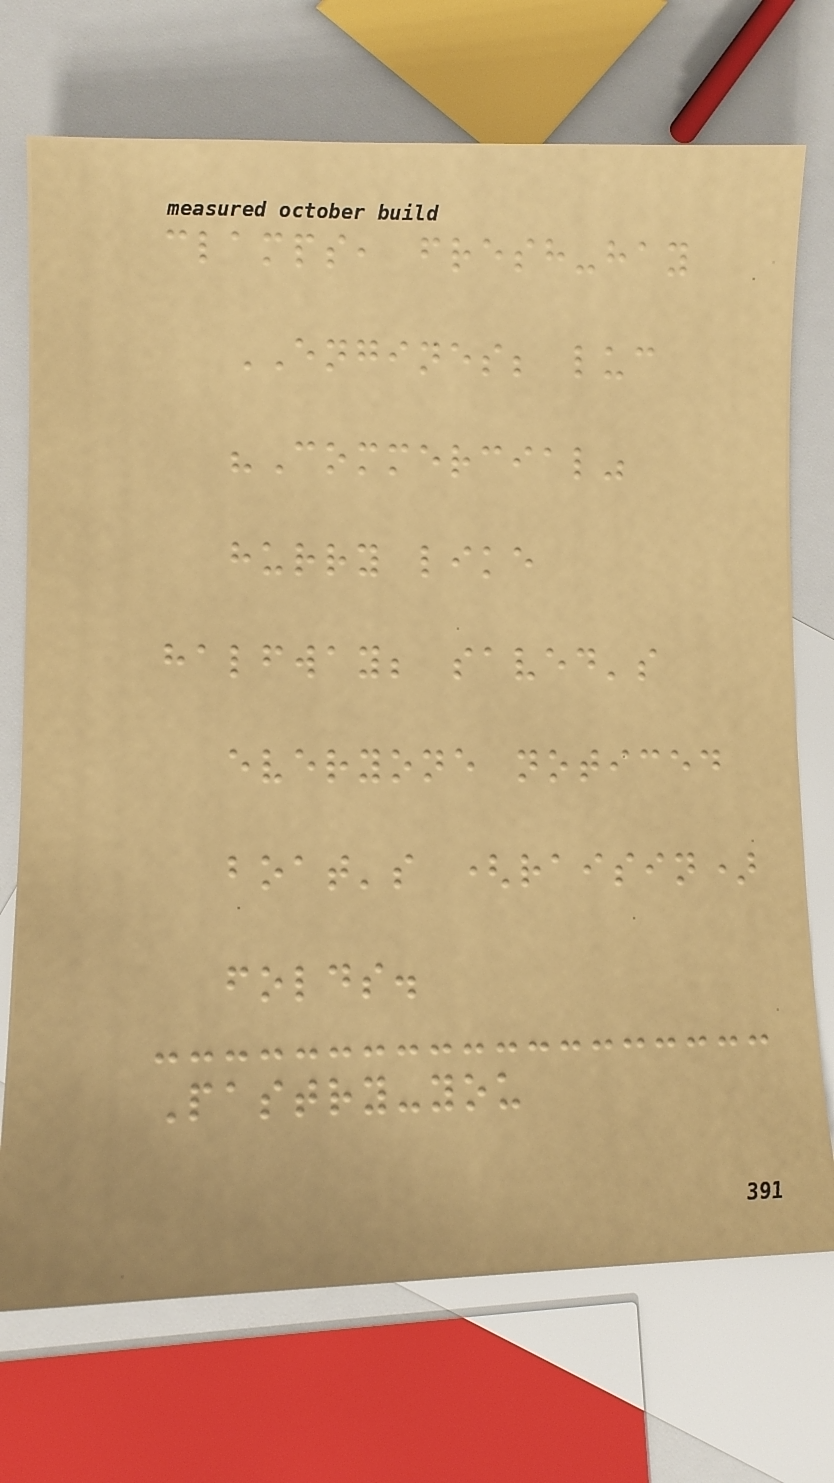clamps, fresh-hay
ENGINES; luc
"Commercial"
hurry like
halfway; saved's
everyone noticed
boat's (raisin)
folds.
Pastry-you
